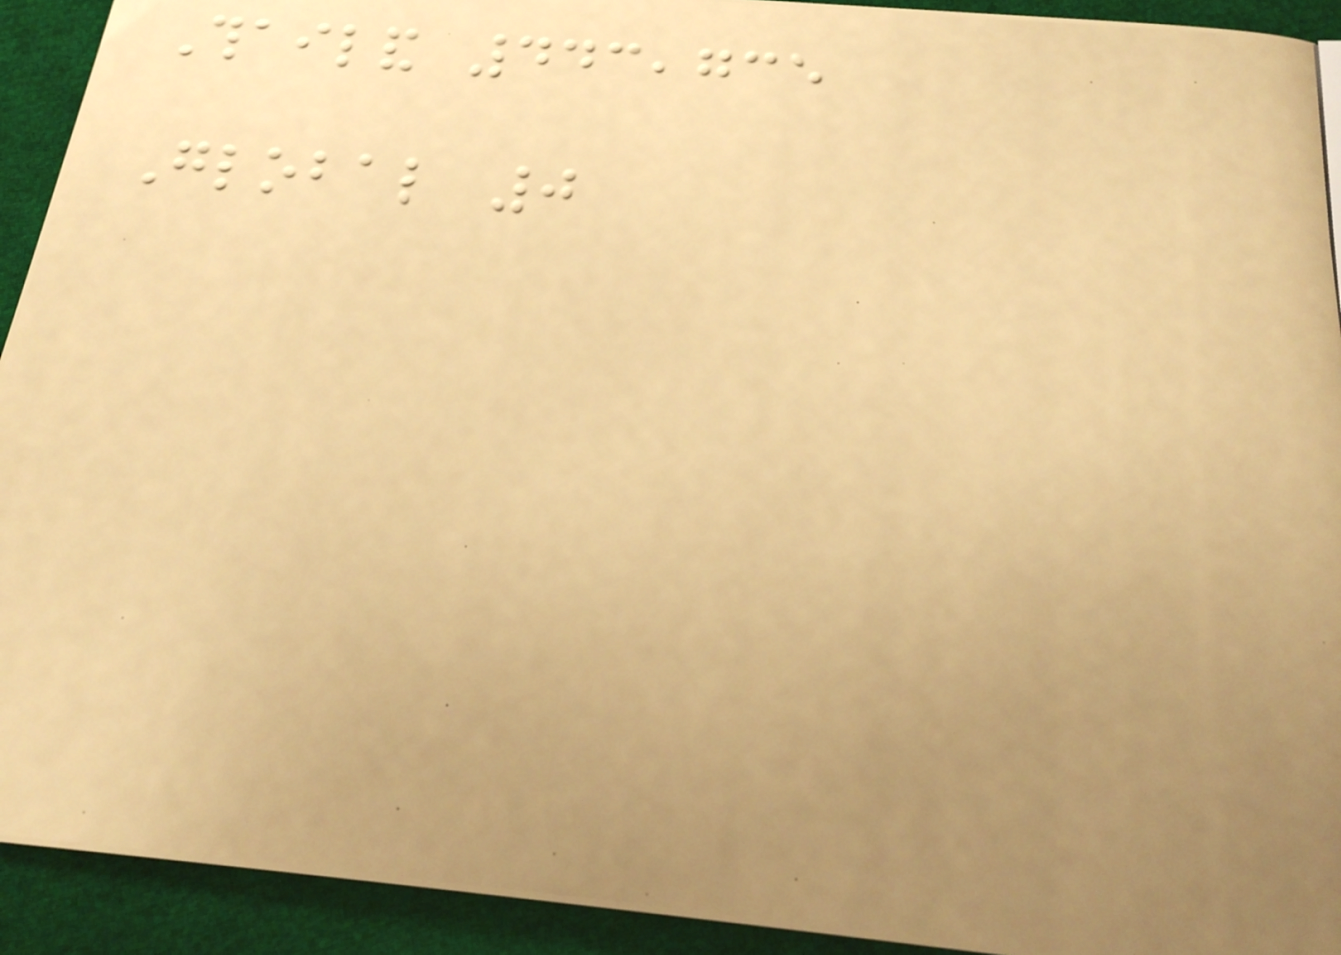Thailand 443,735
Global 0
